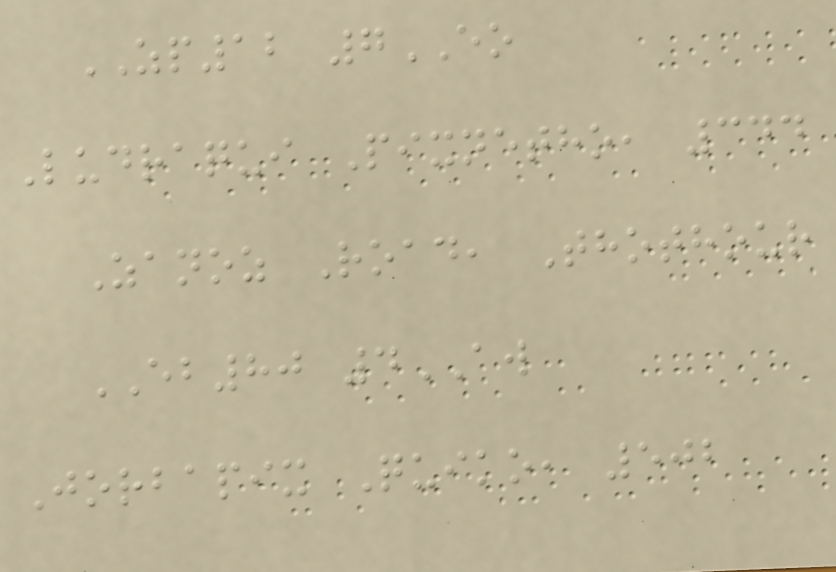ZP12 7EO
Ludraqui Pixnetho, 344
Zanoz Road, Thothour
EB80 4AW
Jorbapix Quiko, 502
